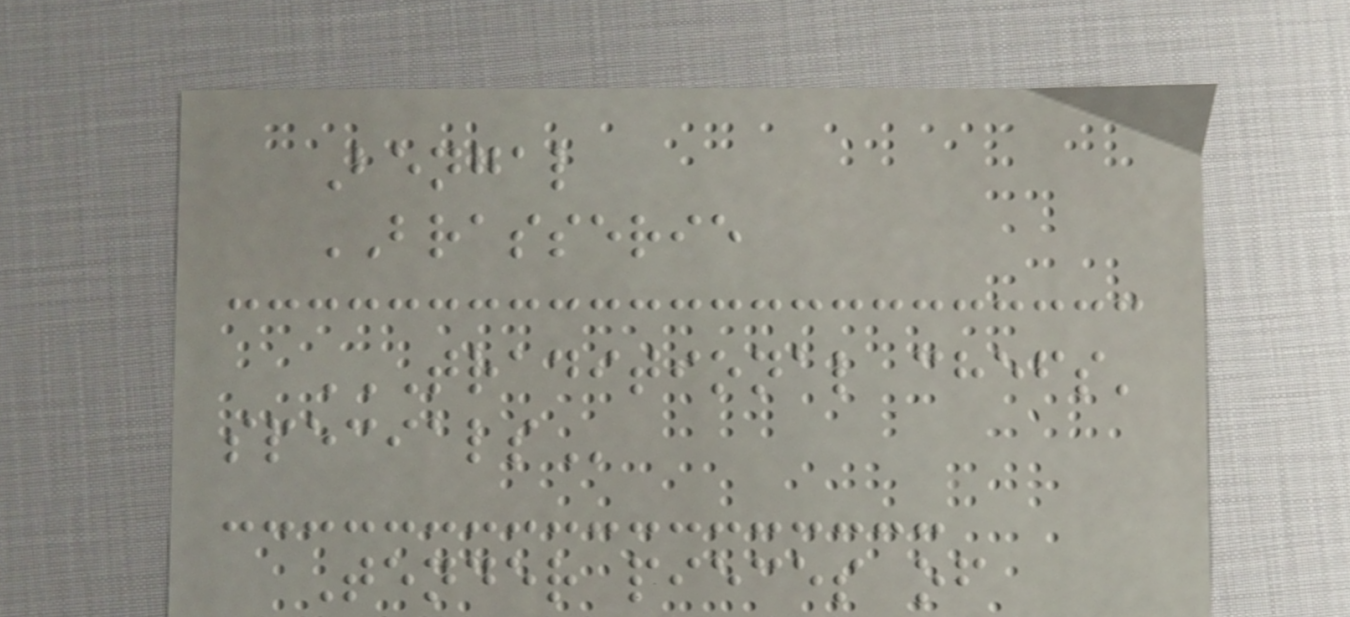Bengal
BRASSERIE
TRADITIONAL CHEFS'
SPECIALS
Tender pieces of
